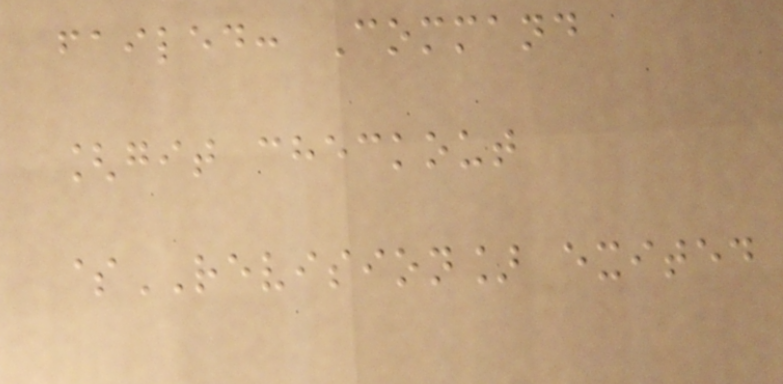failed: Command
[git checkout
$REVISION] exited
